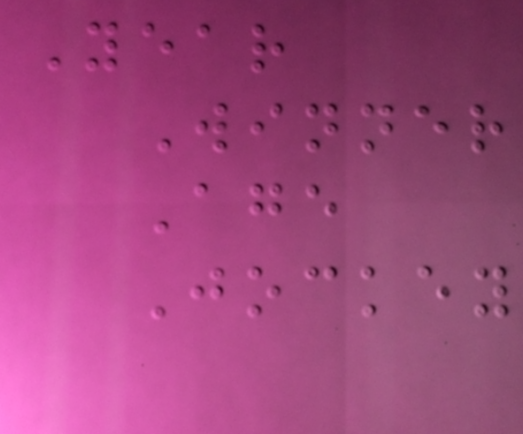Year
Winner
Age
Jockey
